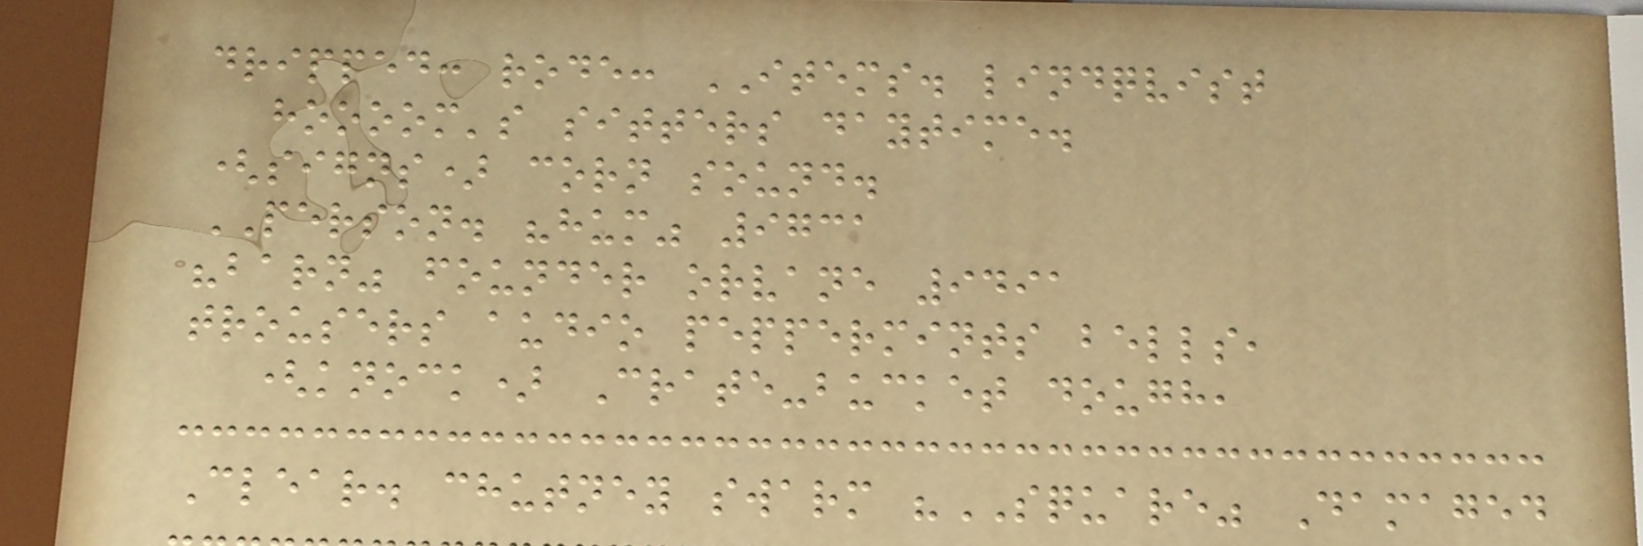dripped: rode: ITEMS. lindqvist
hoooom's sitters daytime.
(signs) corn sound.
PERSON. "hum" 9731
"barn" founder orvane 9491
trousers audio peppermints bells,
(knock) Crate-bucket dough,
Clear. chutney swarm "SQUARE" Damaged
